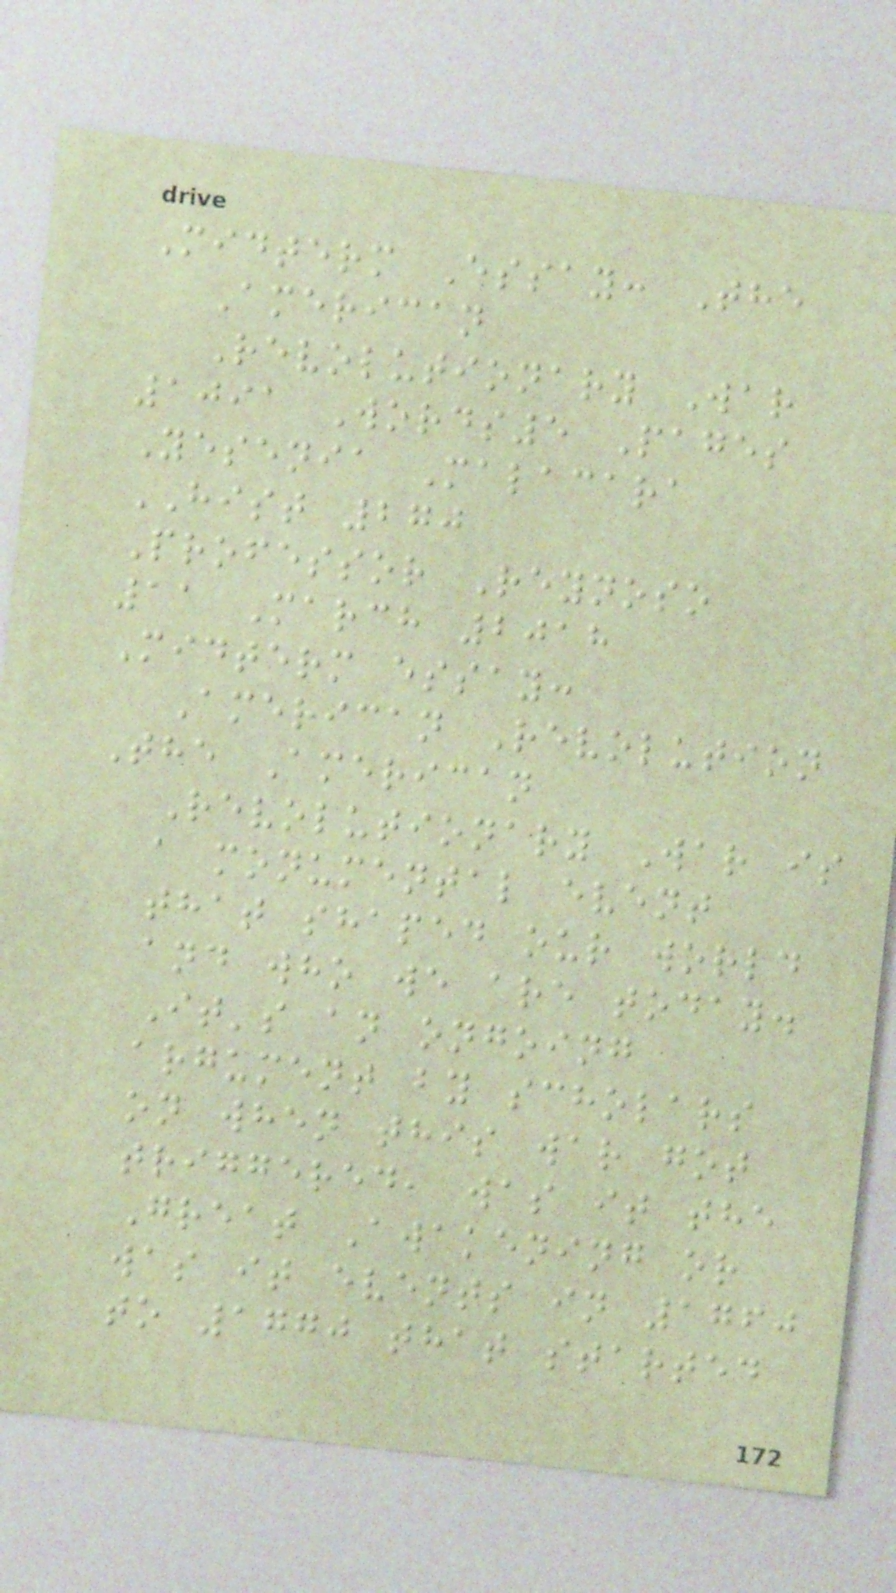Midterm Essay: The
American
Revolutionary War
1091 Words5 Pages
Yesenia Malacara
HIST 270
Professor Reynoso
11 March 2018
Midterm essay:
American Revolution
The American
Revolutionary War is
a monumental event
that shaped our world
and who we are today.
It's an ongoing
argument by scholars
on when this war got
triggered, was it the
Great Awakening or
was it events in 1760
to 1770 that started
